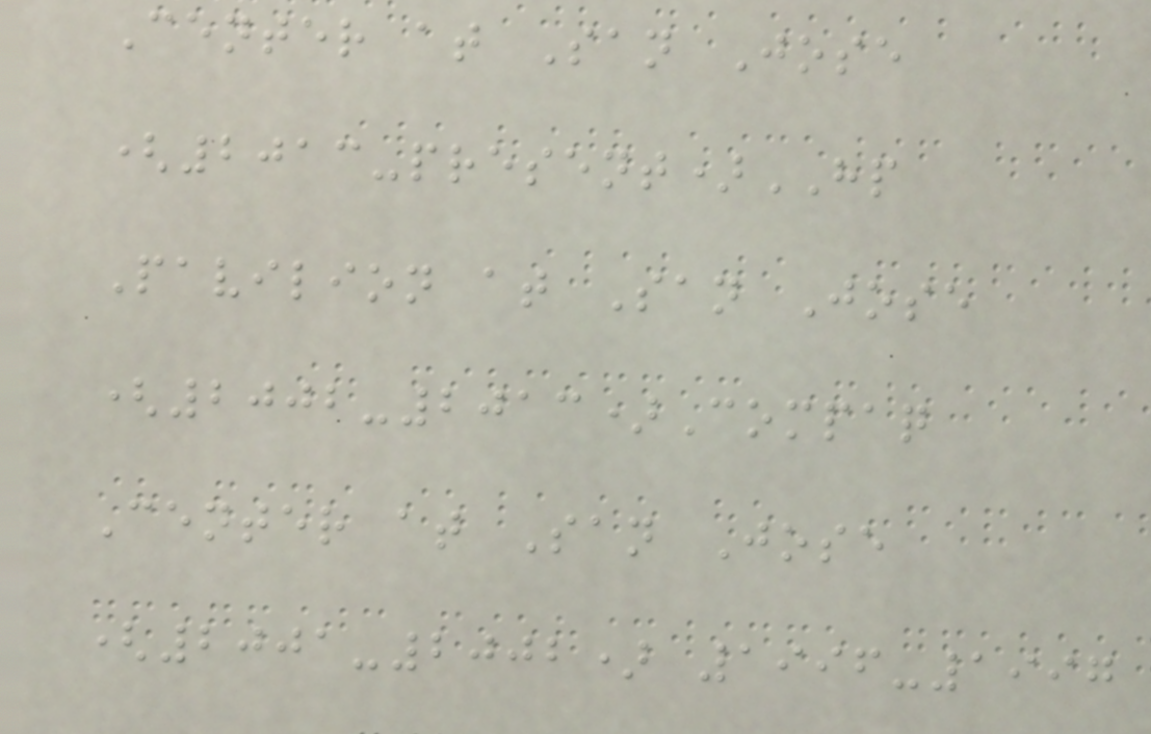Center at San Jose
(2013-present)HP
Pavilion at San Jose
(2002-2013)Compaq
Center at San Jose
(2001-2002) 1996-1997
